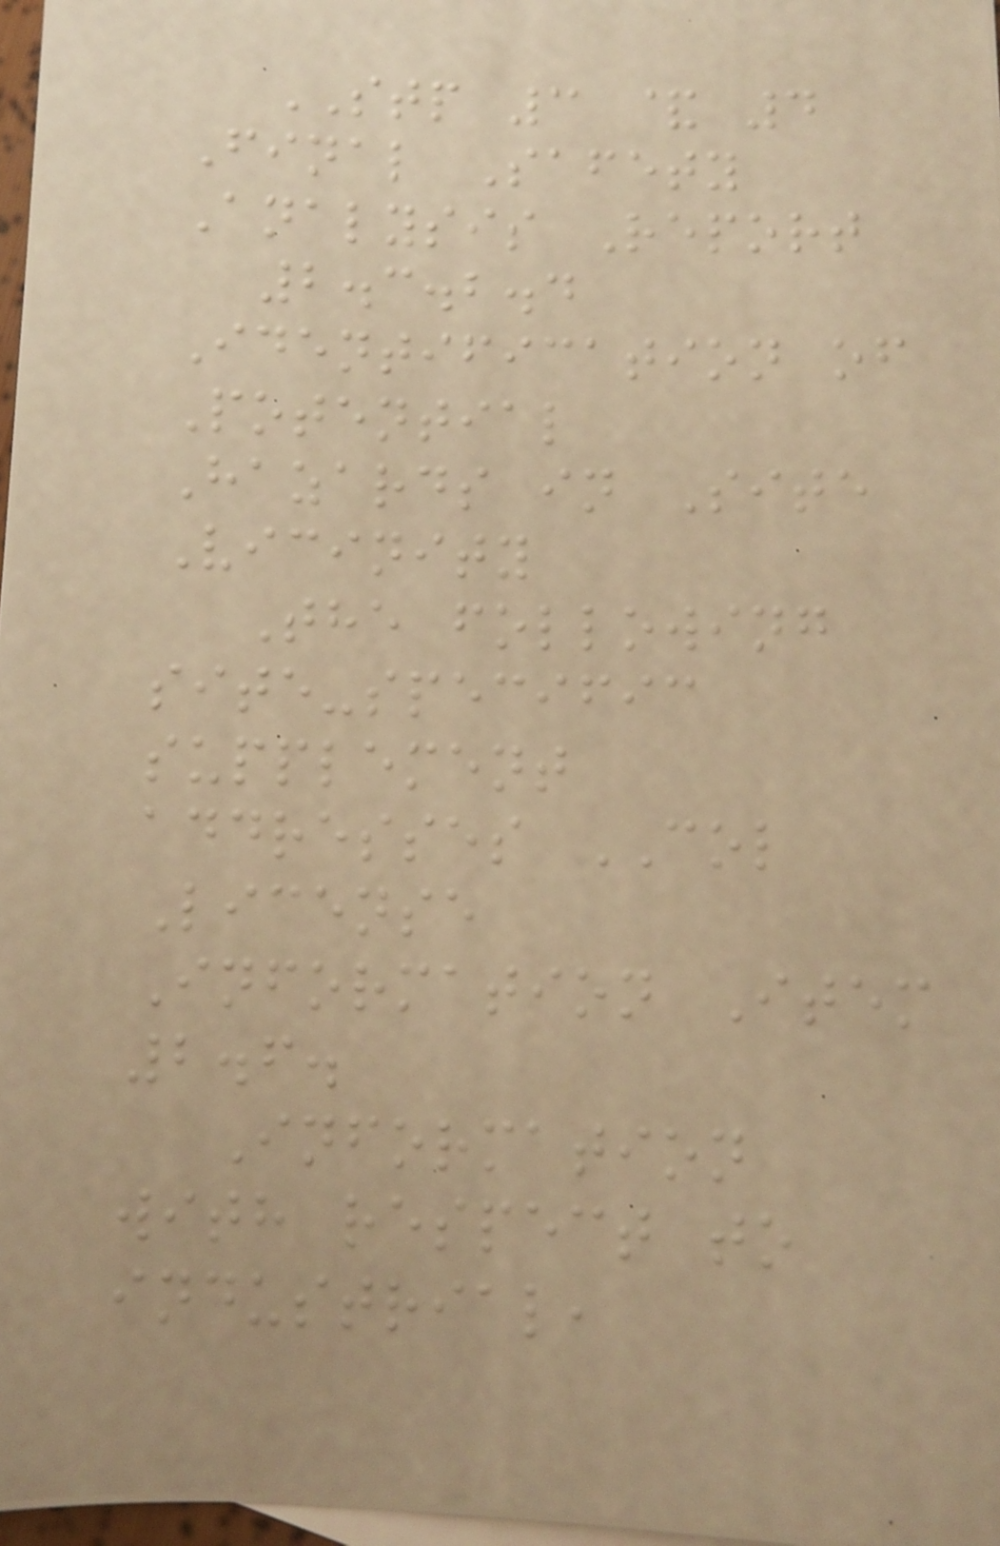STP 3 & 4
Final Safety
Analysis Report
2.3.2.4
Identification of
Potential
Hazards in Site
Vicinity
The following
site-specific
supplement
addresses COL
License
Information Item
2.6.
Information
with respect to
industrial,
